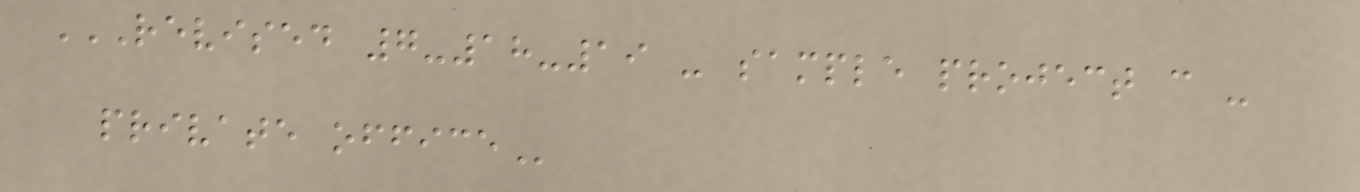REVISED 7-18-19 - SAMPLE PROJECT C -
PRIVATE OFFICE
